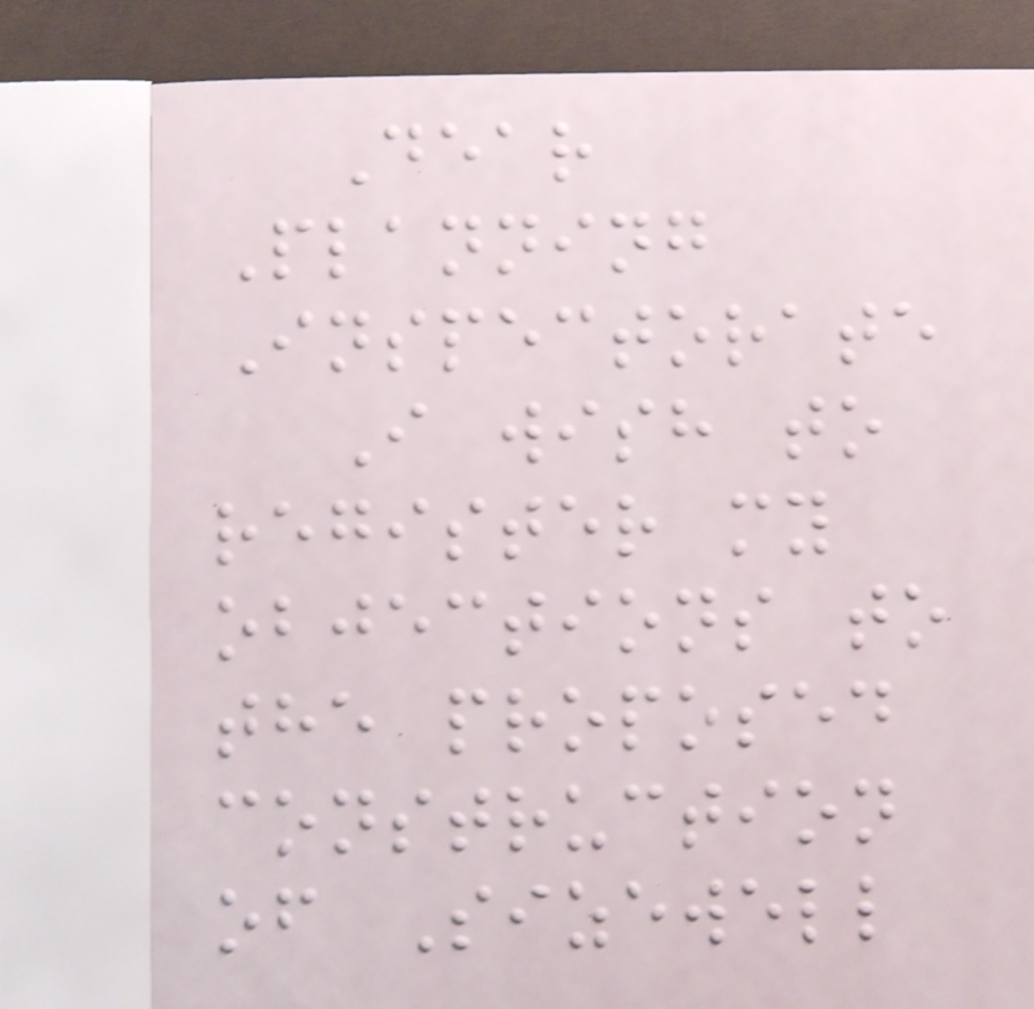Dear
Planning
Inspectorate
I wish to
register my
objections to
the proposed
construction
of Sizewell
